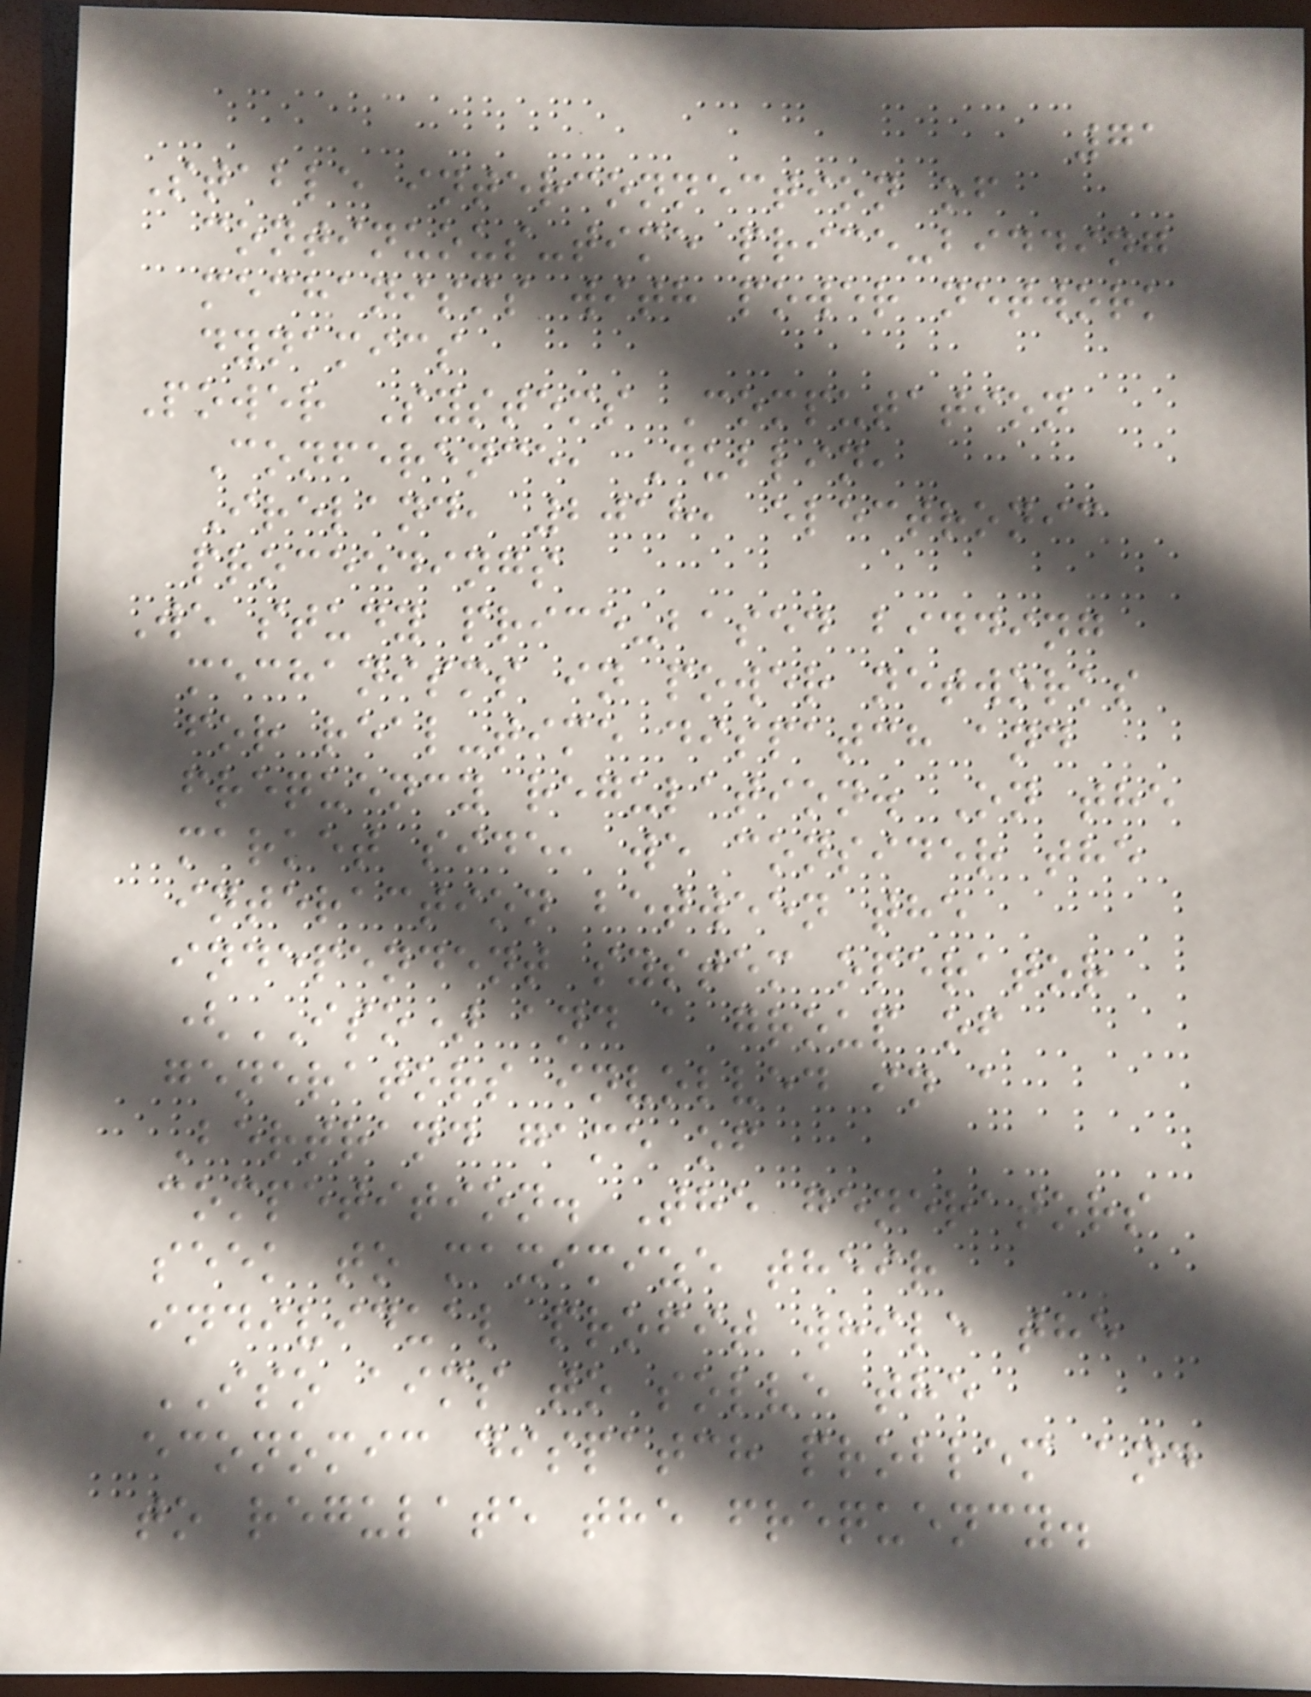71
Stable interconnection of
continuous-time price-bidding
mechanisms with power network
dynamics
Power Systems Computation
Conference, Dublin,
Ireland, 2018, electronic
proceedings
We study price-based bidding
mechanisms in power networks
for real-time dispatch and
frequency regulation. On the
market side, we consider the
interaction between the
independent system operator
(ISO) and a group of
generators involved in a
Bertrand game of
competition. The generators
seek to maximize their
individual profit while the
ISO aims to solve the
economic dispatch problem and
to regulate the frequency.
